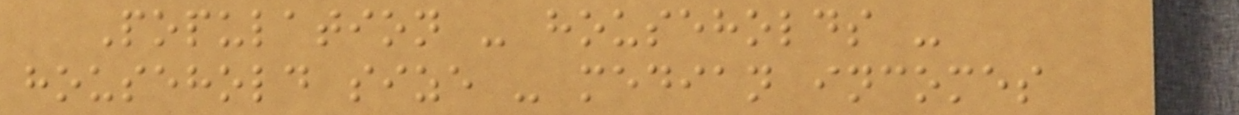Population - households -
household size - median incomes
